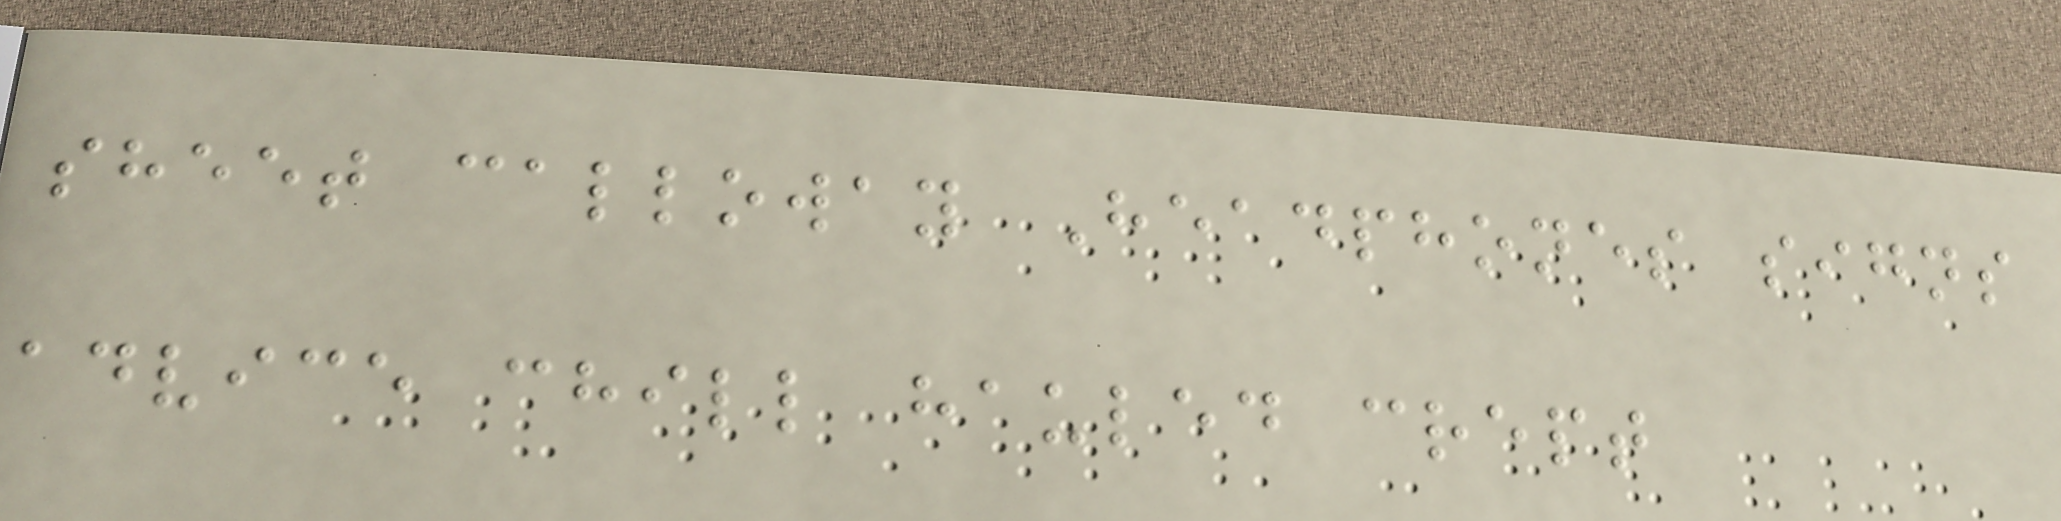sheet calloway Headphones signs
advice chill hauled crept
